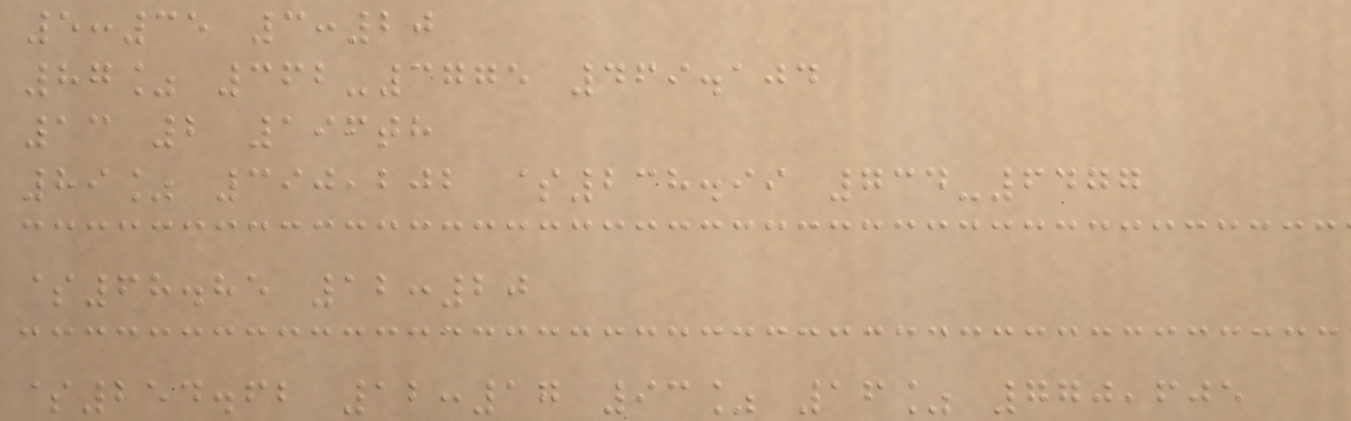5:35 3:20
87% 362-3775 469.104
13 2 196th
89% 390,202 $238.99 734-6477
$68.85 12:20
$254.62 12:17 93% 16% 770,605
